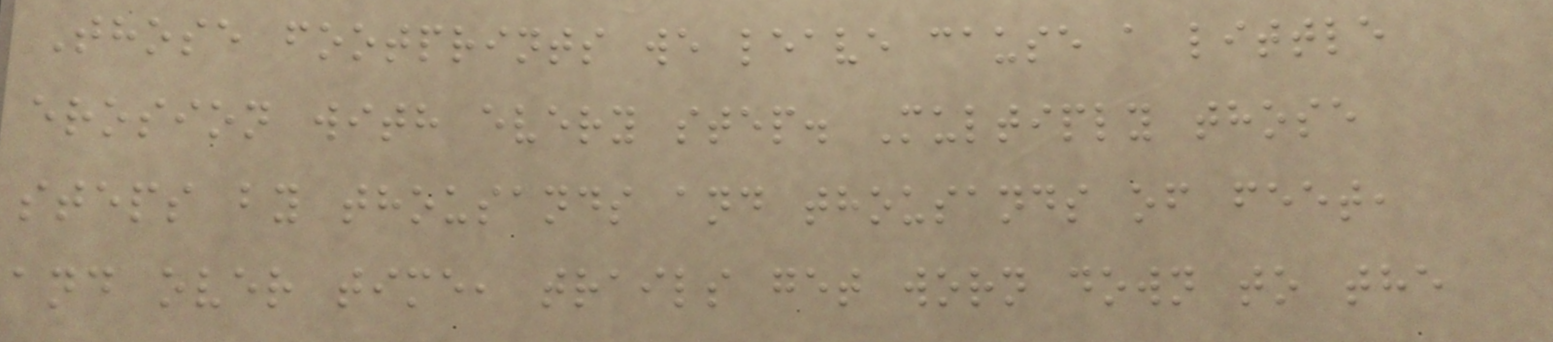Those footprints we leave cause a little
erosion with every step. Multiply those
steps by thousands and thousands of feet,
and over time, trails get worn down to the
